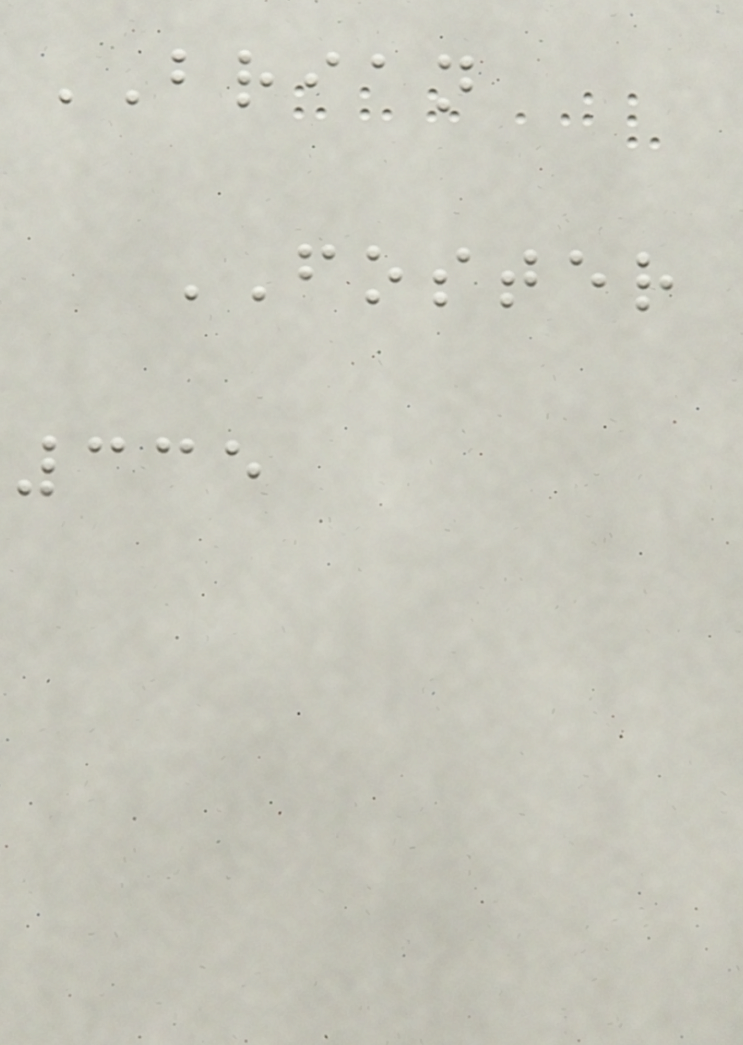BRIAN
FOSTER
335
